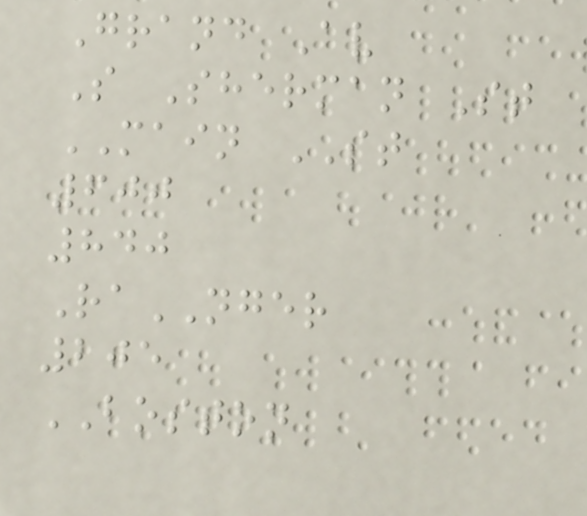Grand Av
S Sherman St
MAIN ST
600
840
RaNGER
205
BOSTON
